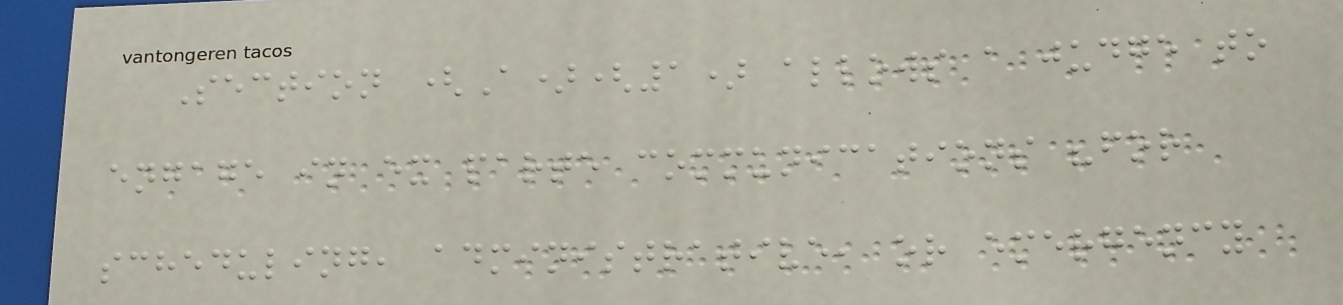Section (A)(1) allows a judge to
engage in ex parte communications "for
scheduling, administrative, or emergency
